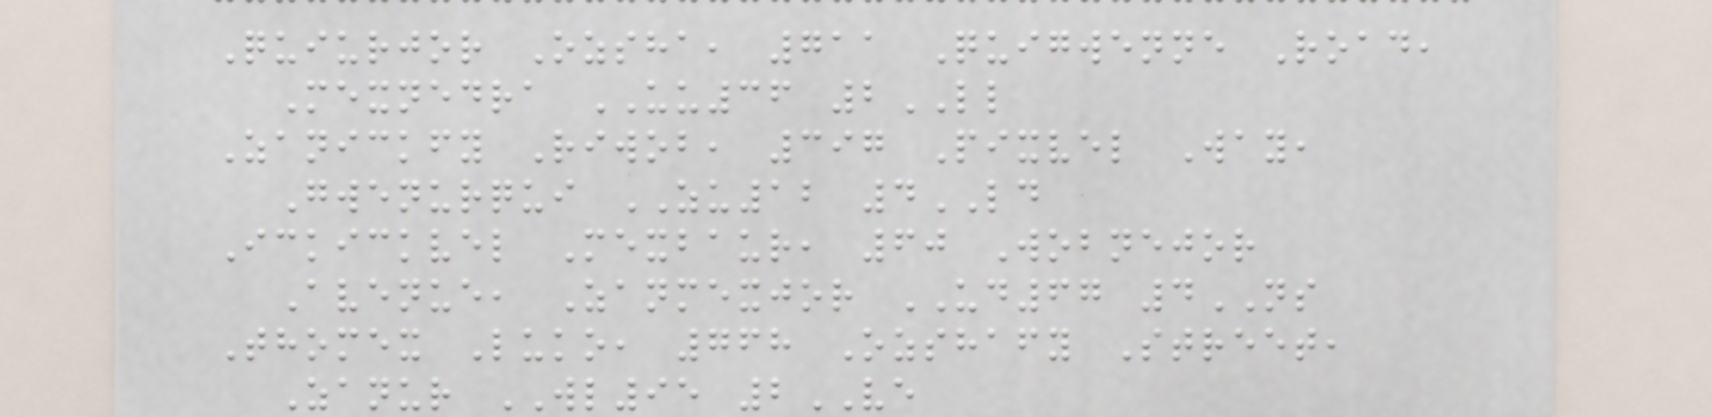Quiurjor Ozsha, 711 Quigwenne Road,
Mexnedra UU36 2LL
Zanickfy Riwob, 397 Pixvel Way,
Gwenurqui ZU12 4LD
Ickickvel Mexbaur, 60 Wobnejor
Avenue, Zanmexjor UD67 4NS
Thomex Luko, 768 Ozshafy Street,
Zanur WL95 2VE
